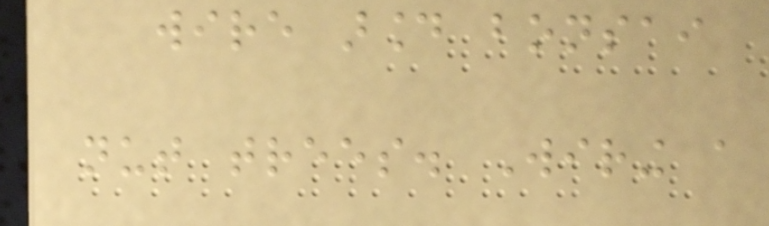wire around bonsai
nut trees. Wiring a
